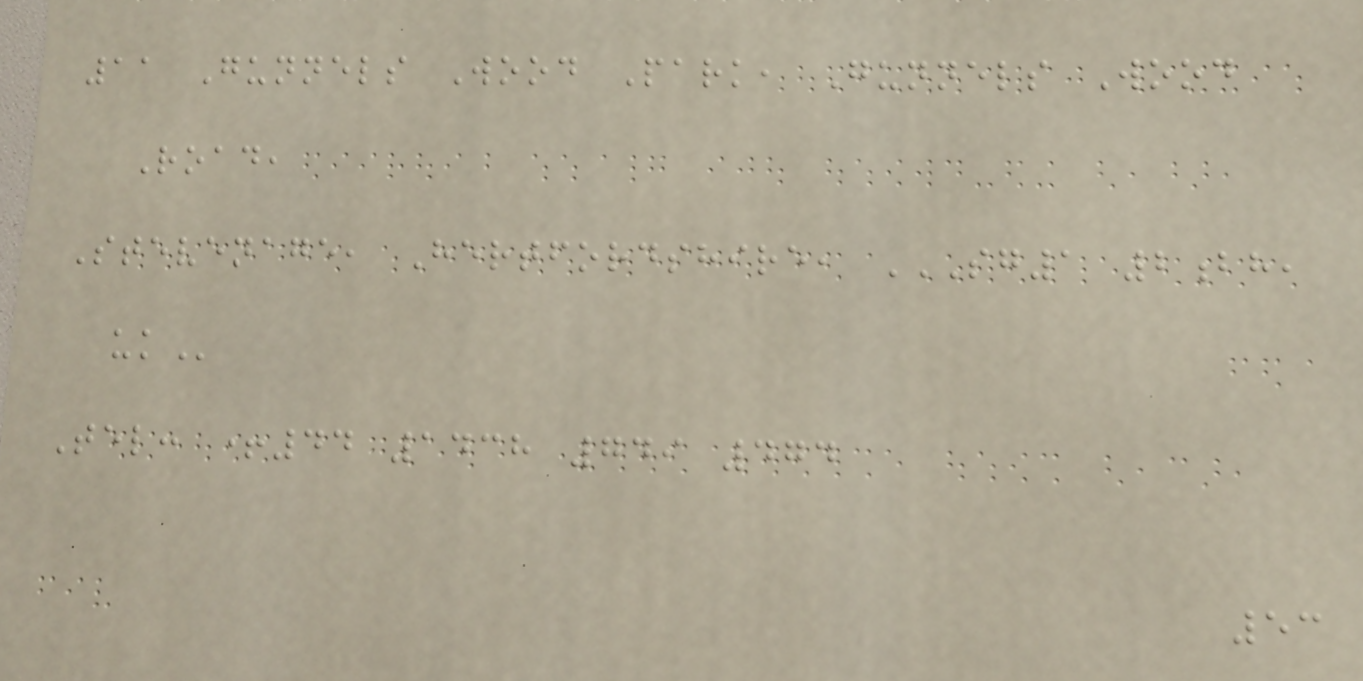11 Gunnels Wood Park, Gunnels Wood
Road,
Stevenage, Hertfordshire, SG1 2BH,
UK
Tel: +44 1438 749 474
53
